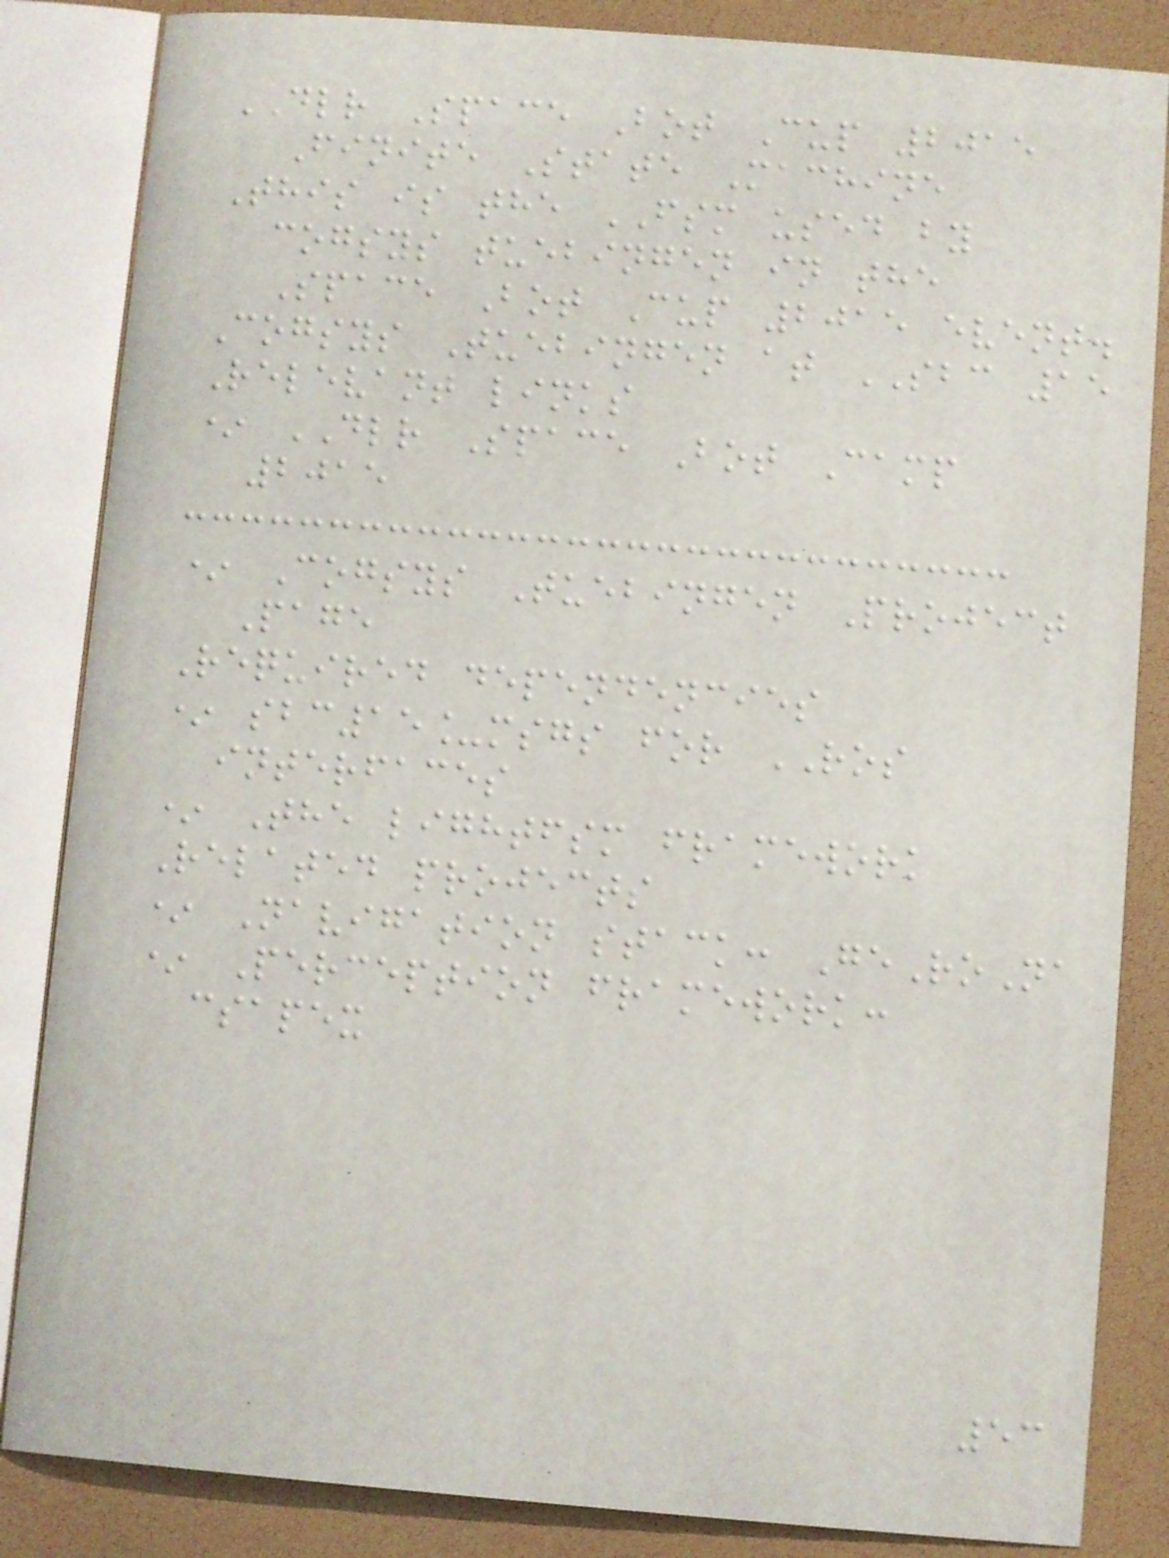DLR Space Bot Cup 2015
Finite State Machine
This is the FSM used by
cogsys tuebingen in the
Space Bot Cup 2015 event.
Cogsys Tuebingen at SBC 15
Relevant links
* DLR Space Bot Camp
2015
* Cogsys Tuebingen Project
Page
Required dependencies
* sbc15_msgs for ROS
interfaces
* The lightfsm framework
Related projects
* Navigation stack: GeRoNa
* Perception framework:
csapex
53
